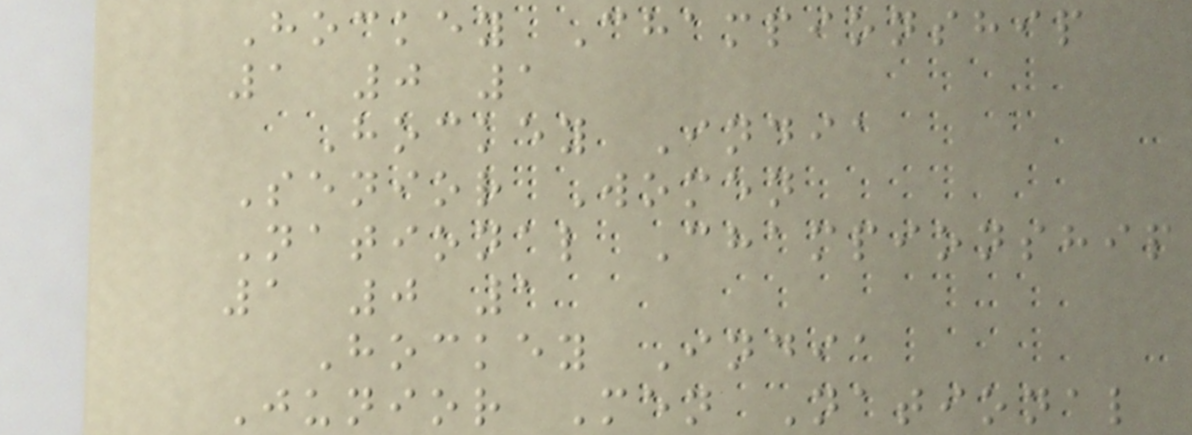Hockey Championship
1 0 1
Hockey India
Senior Women
National Championship
1 0 1
Hockey India
Junior Men National
